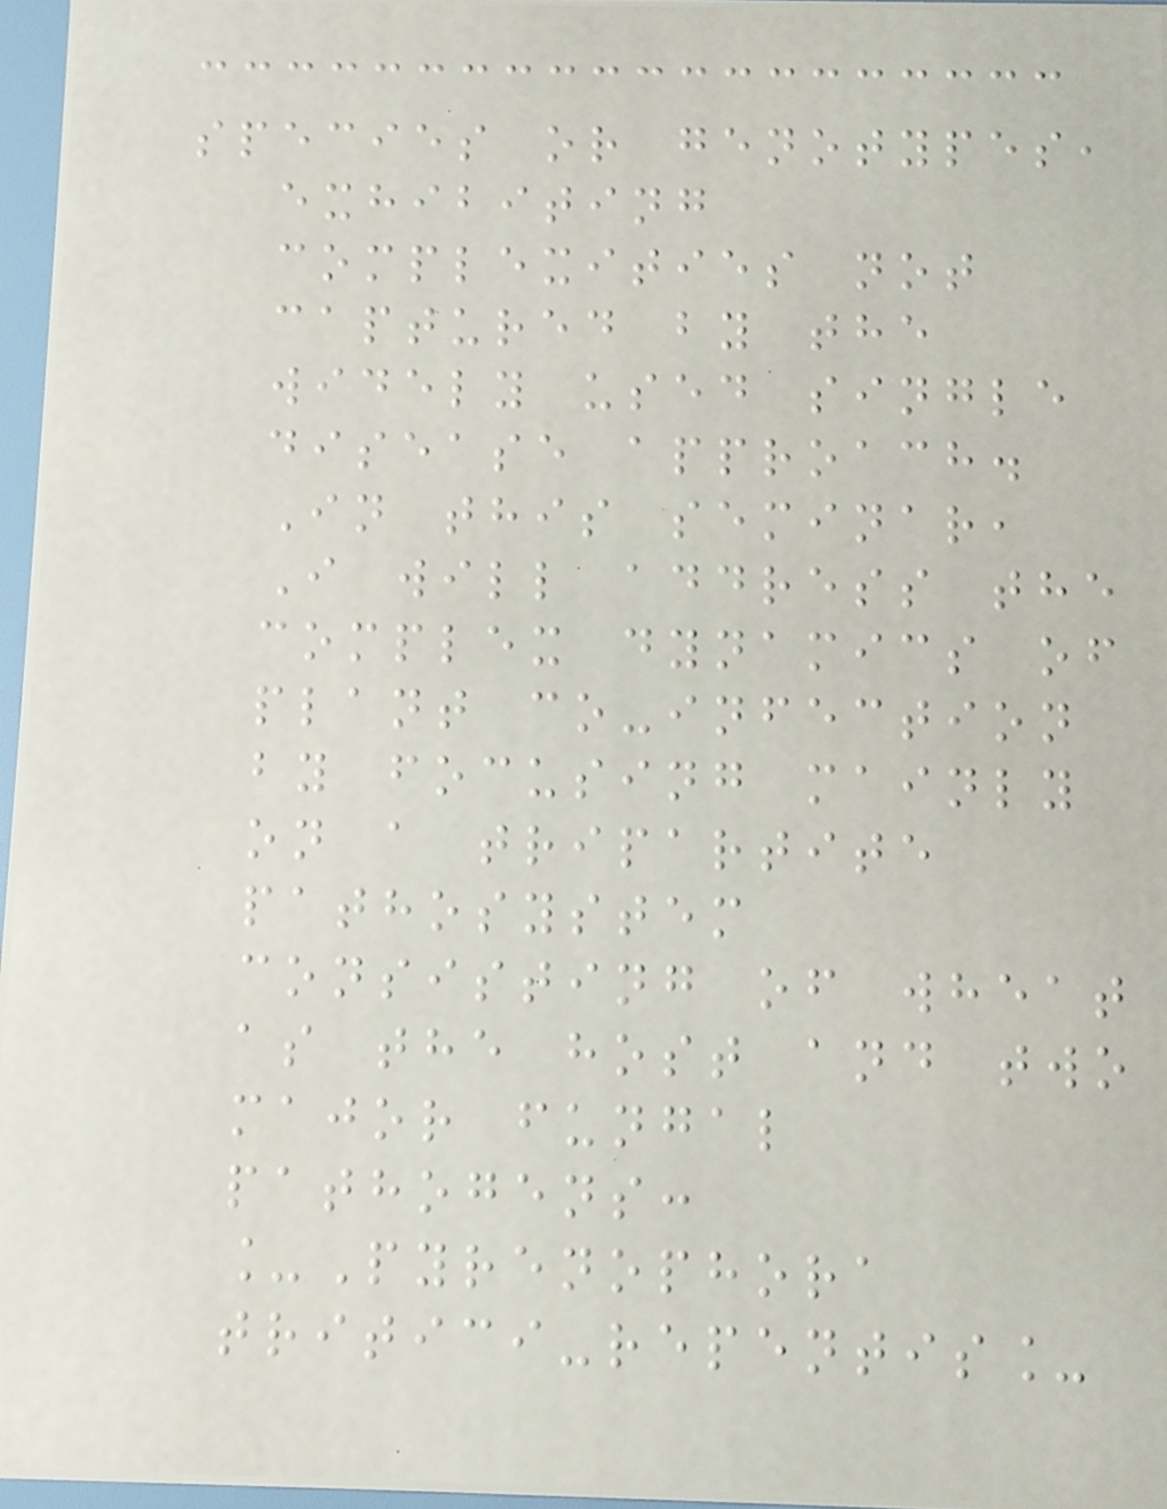species or genotypes,
exhibiting
complexities not
captured by the
widely used single
disease approach.
In this seminar,
I will address the
complex dynamics of
plant co-infection
by focusing mainly
on a tripartite
pathosystem
consisting of wheat
as the host and two
major fungal
pathogens:
_Pyrenophora
tritici-repentis_
